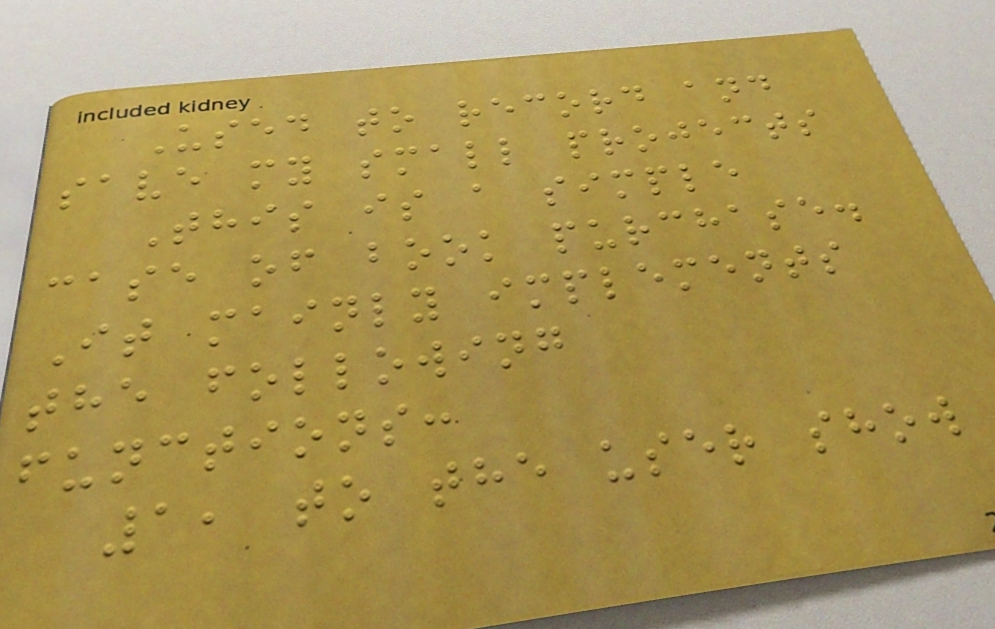Used to record and
save my small projects
This is a simple
case of book purchase.
It mainly implements
the following
functions:
1, to the user show
